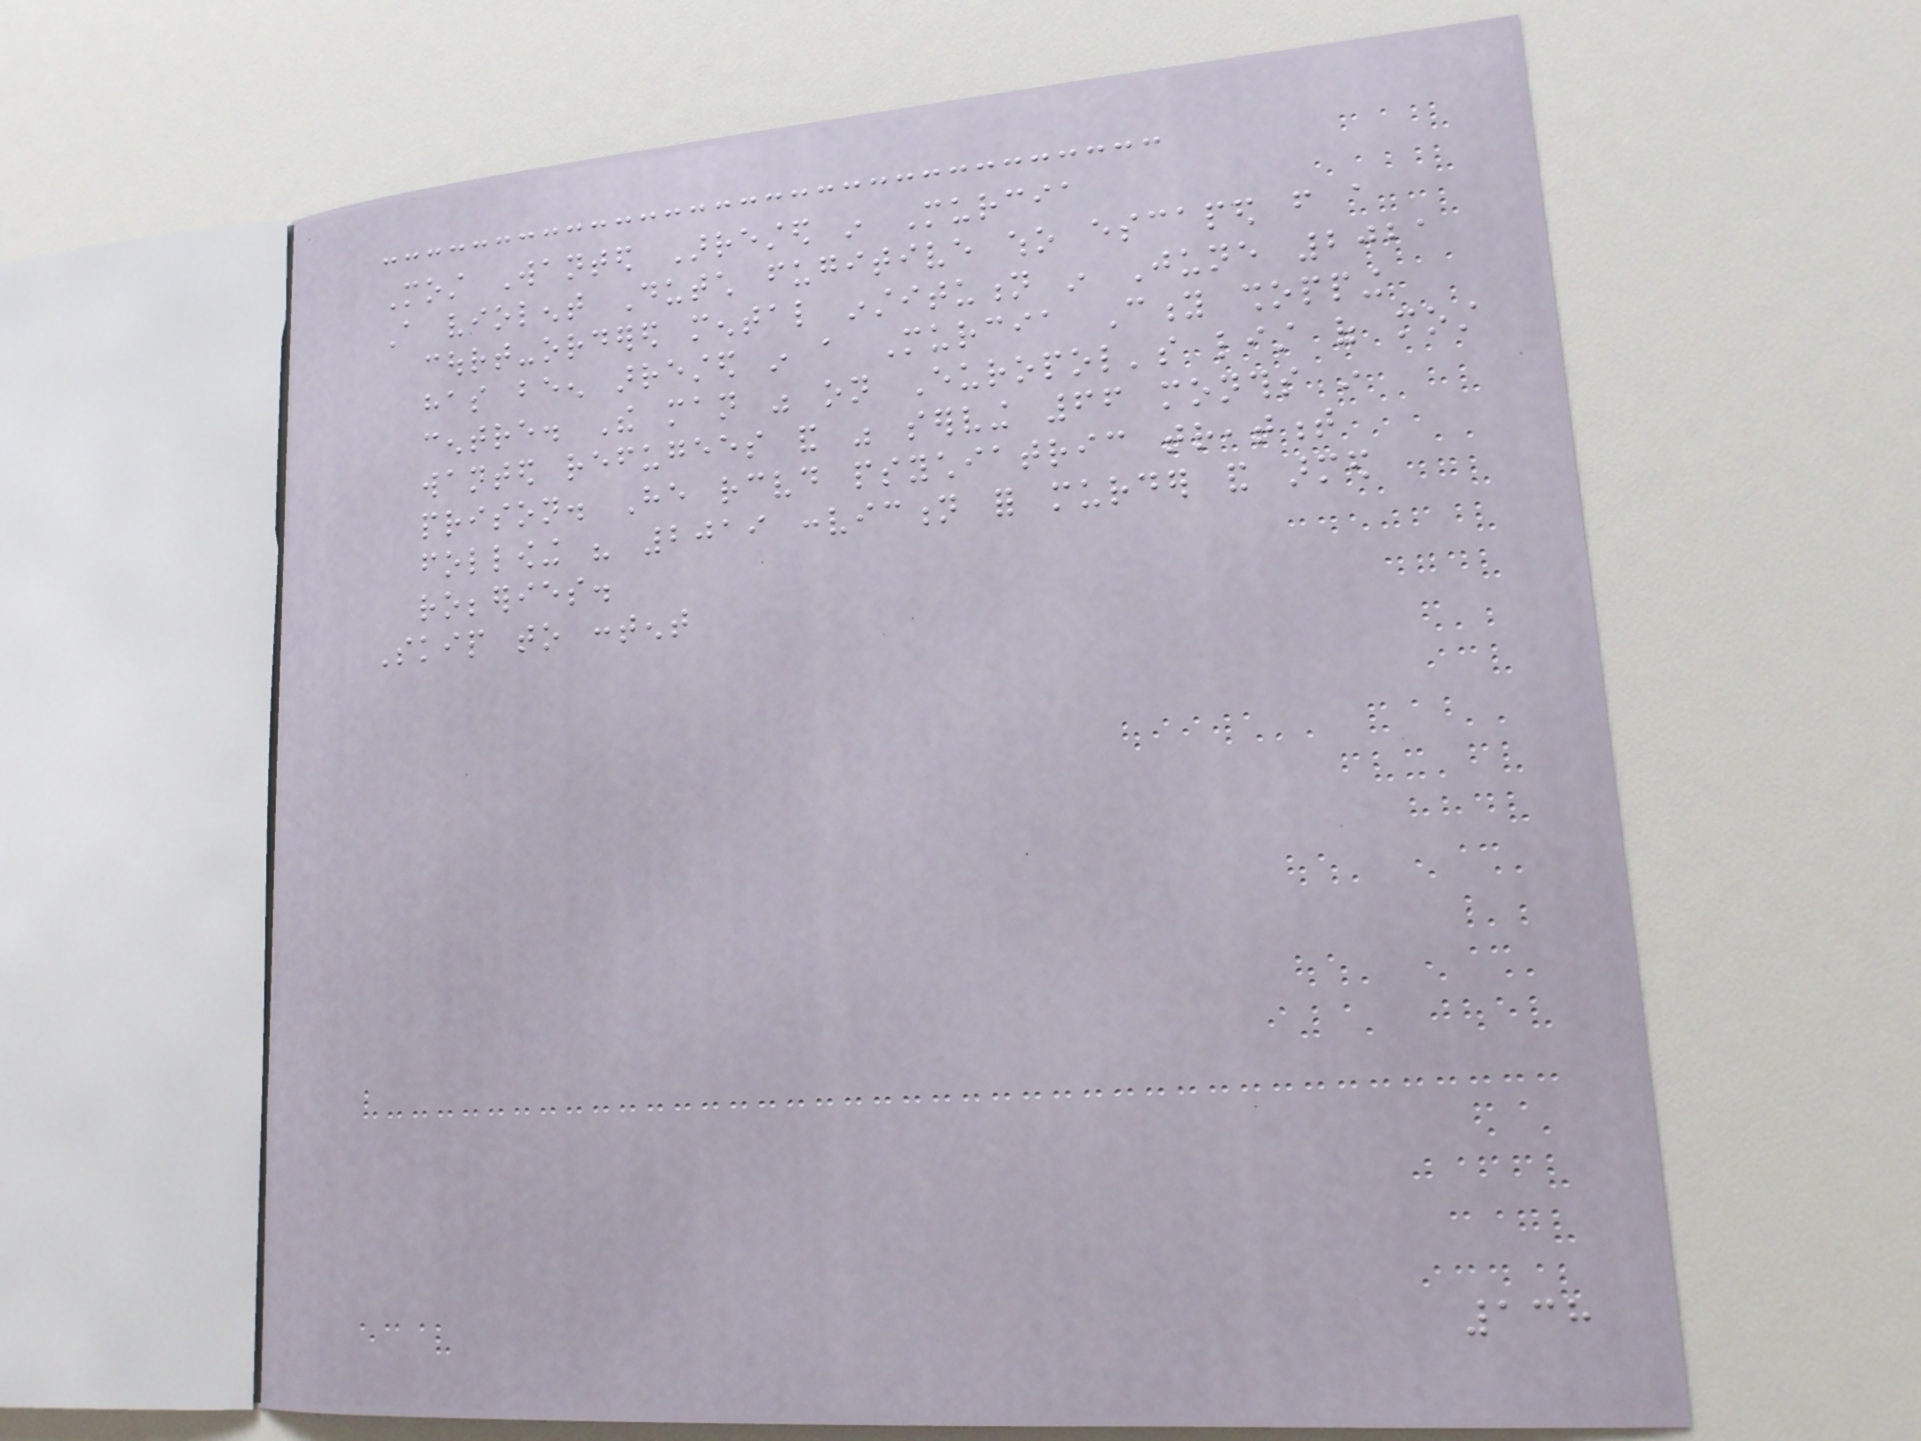Most Wanted Arrested in Murcia
A violent Dutch fugitive who escaped from a
court-ordered mental institution in June 2021
has been arrested in a Murcia City shopping
centre. The man was on Europol's list of most
wanted refugees and was serving 66 months in
prison. He received psychiatric treatment
following his 2019 conviction for murder and armed
robberies.
Skip to content
138
